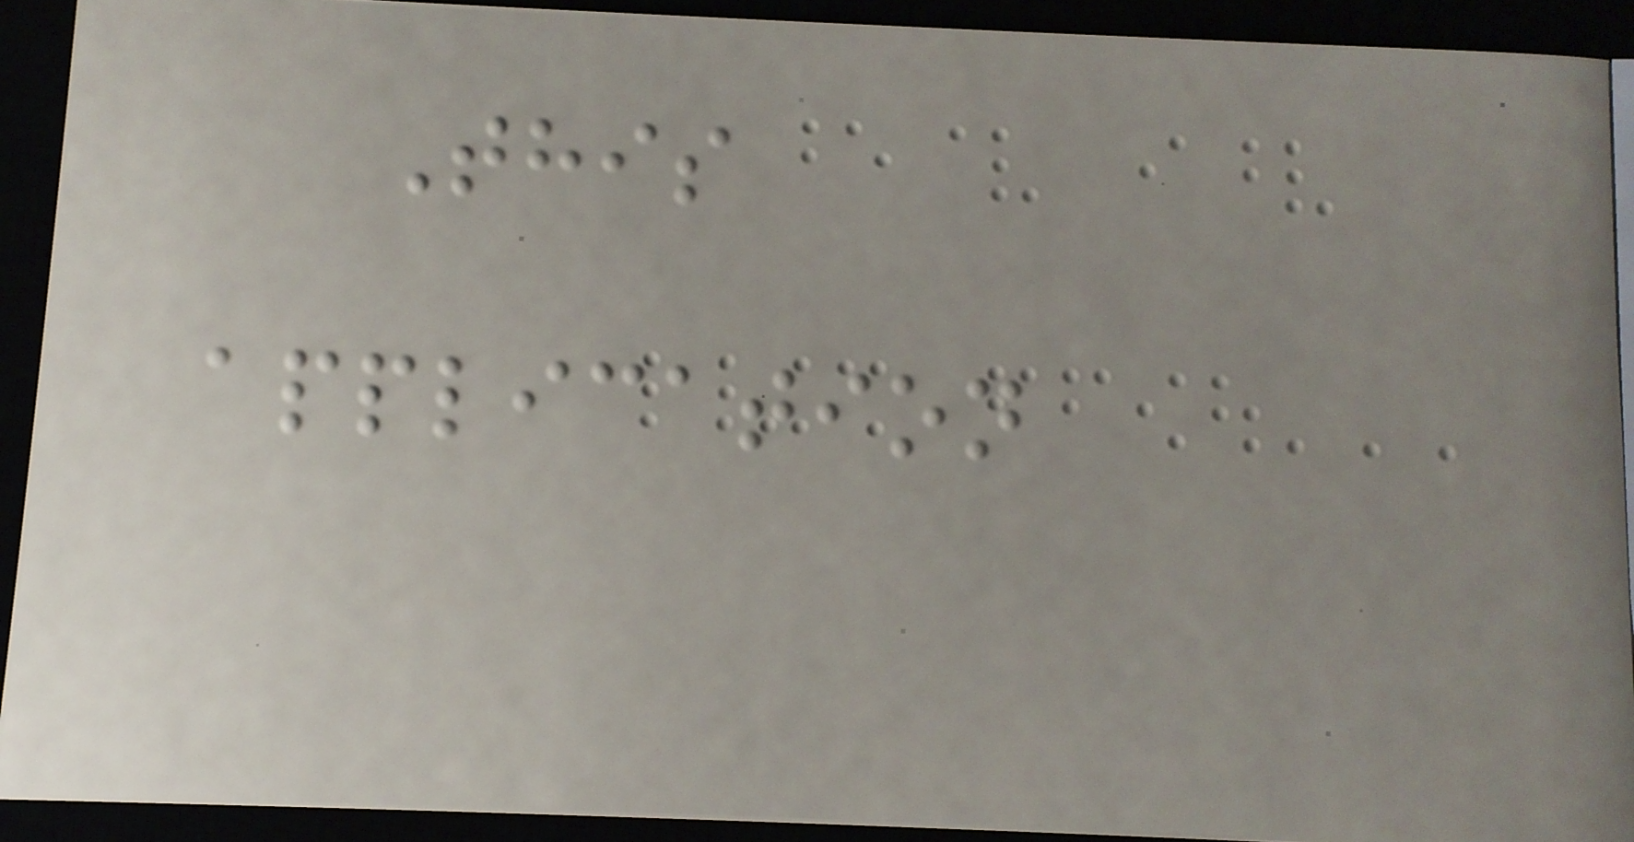This
application
